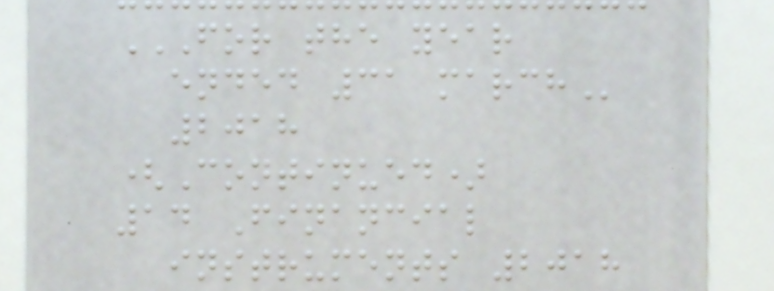FOR THE YEAR
ENDED 31 MARCH
2018
(Continued)
14 Financial
instruments 2018
